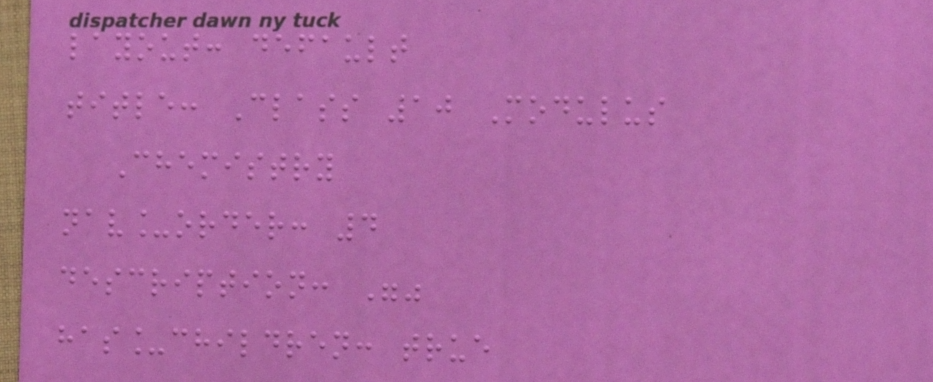layout: default
title: Class 10 Modulus
Chemistry
nav_order: 4
description: ""
has_children: true
